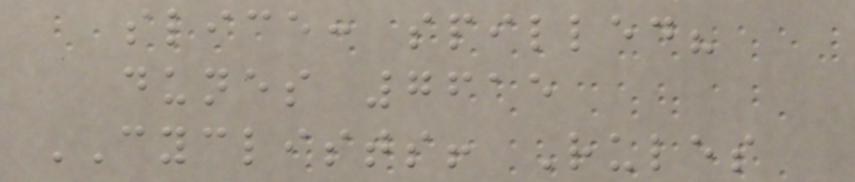slice: spilled?
dunes 7615
CYCLISTS! Rules
